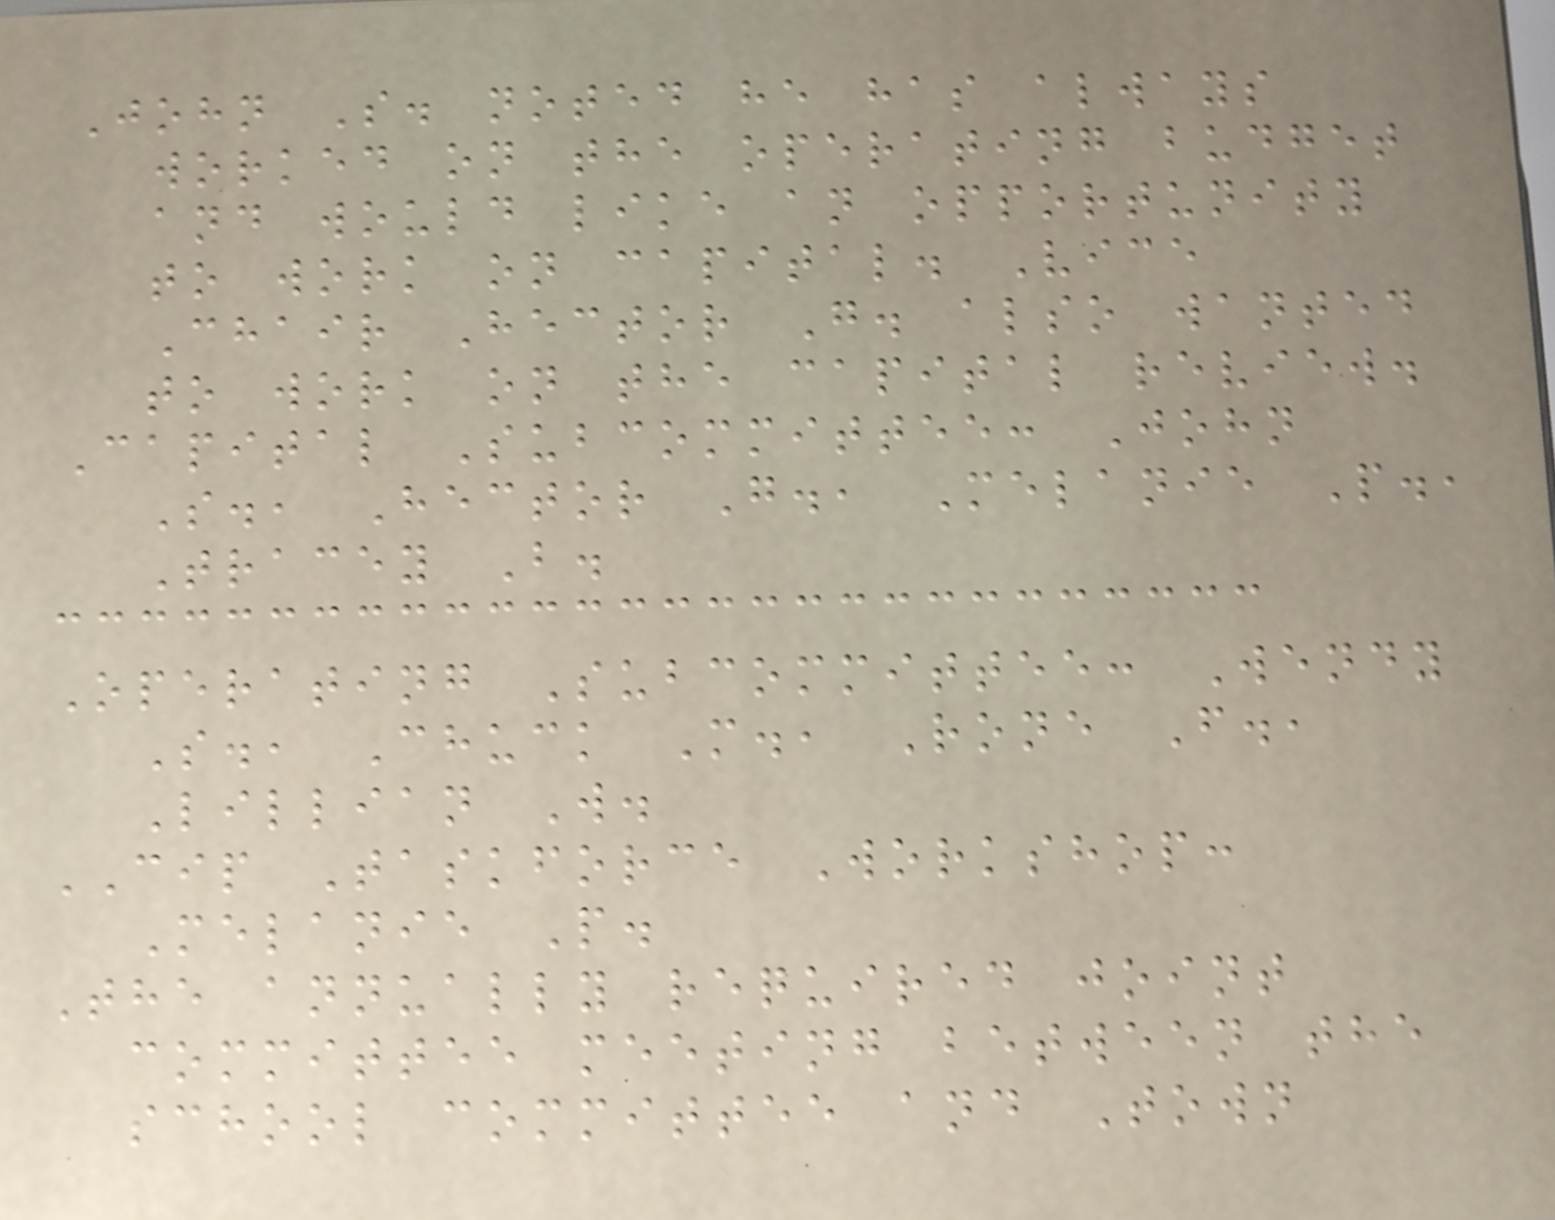John S. noted he has always
worked on the operating budget
and would like an opportunity
to work on capital. Vice
Chair Hector G. also wanted
to work on the capital review.
Capital Subcommittee: John
S., Hector G., Melanie P.,
Tracey B.
Operating Subcommittee: Wendy
S., Chuck M., Rone F.,
Lillian W.
CIP Taskforce Workshop:
Melanie P.
The annually required joint
committee meeting between the
school committee and Town
